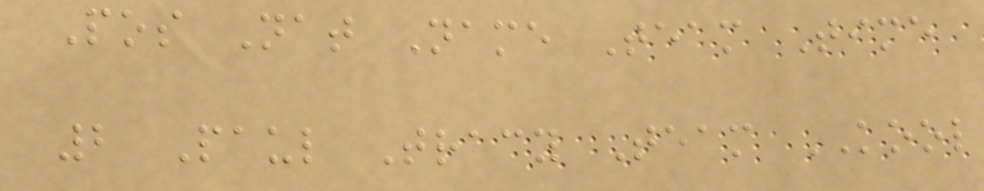Pos Nat Name Team Time
2 Paul Tracy Team KOOL
